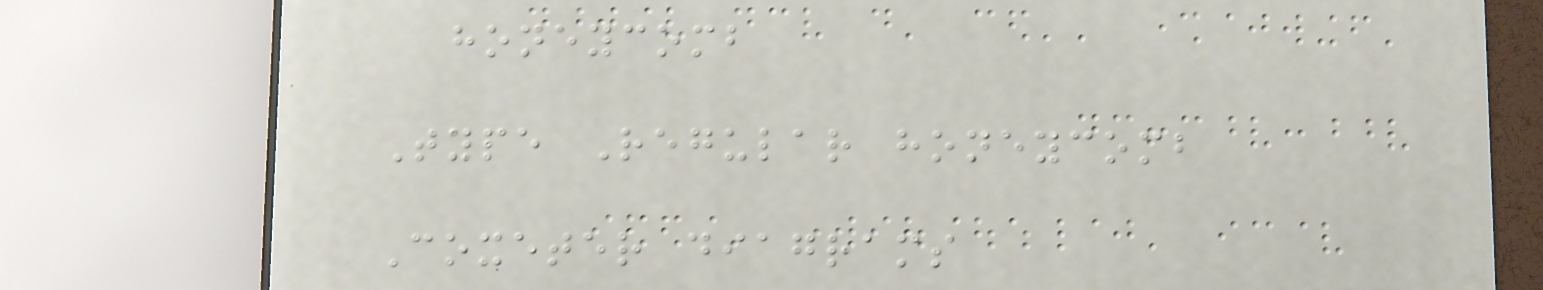honeycomb
Type Regular honeycomb
Coxeter diagrams
